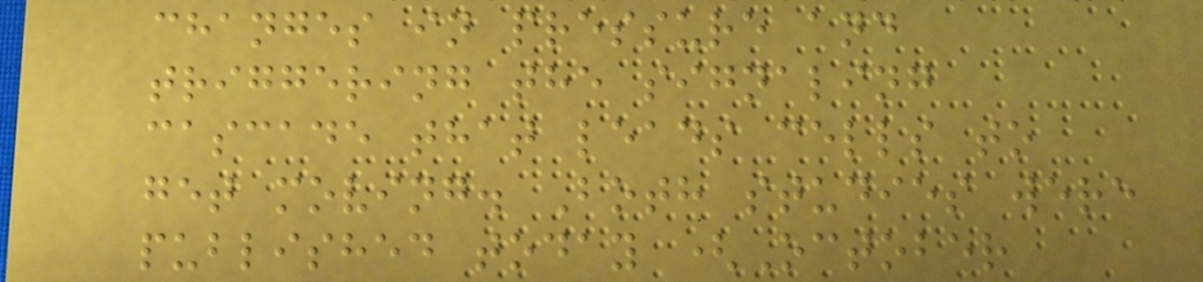changes in pressure and
triggering the signaling
cascade that leads cells to
get moving. Both studies were
published today (October
